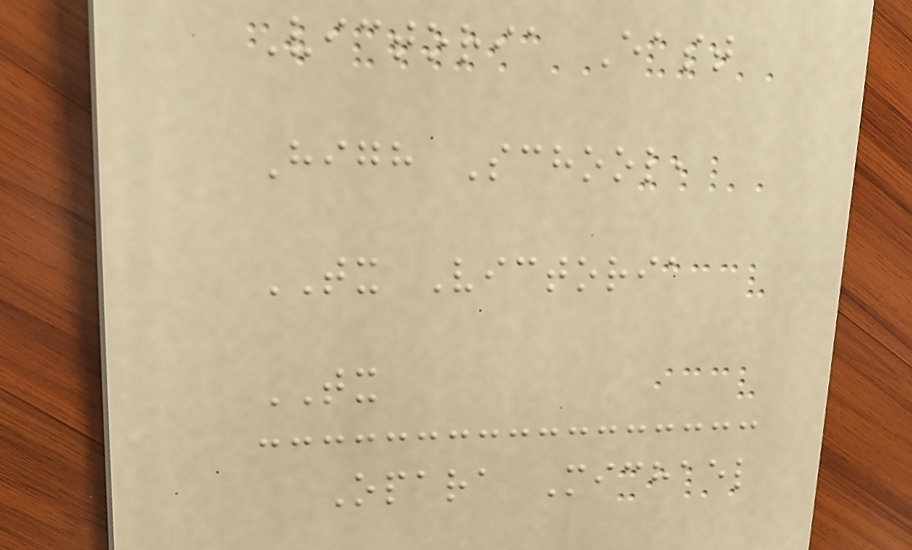Victoria East
High School,
TX Victoria
TX
Opara Michael
